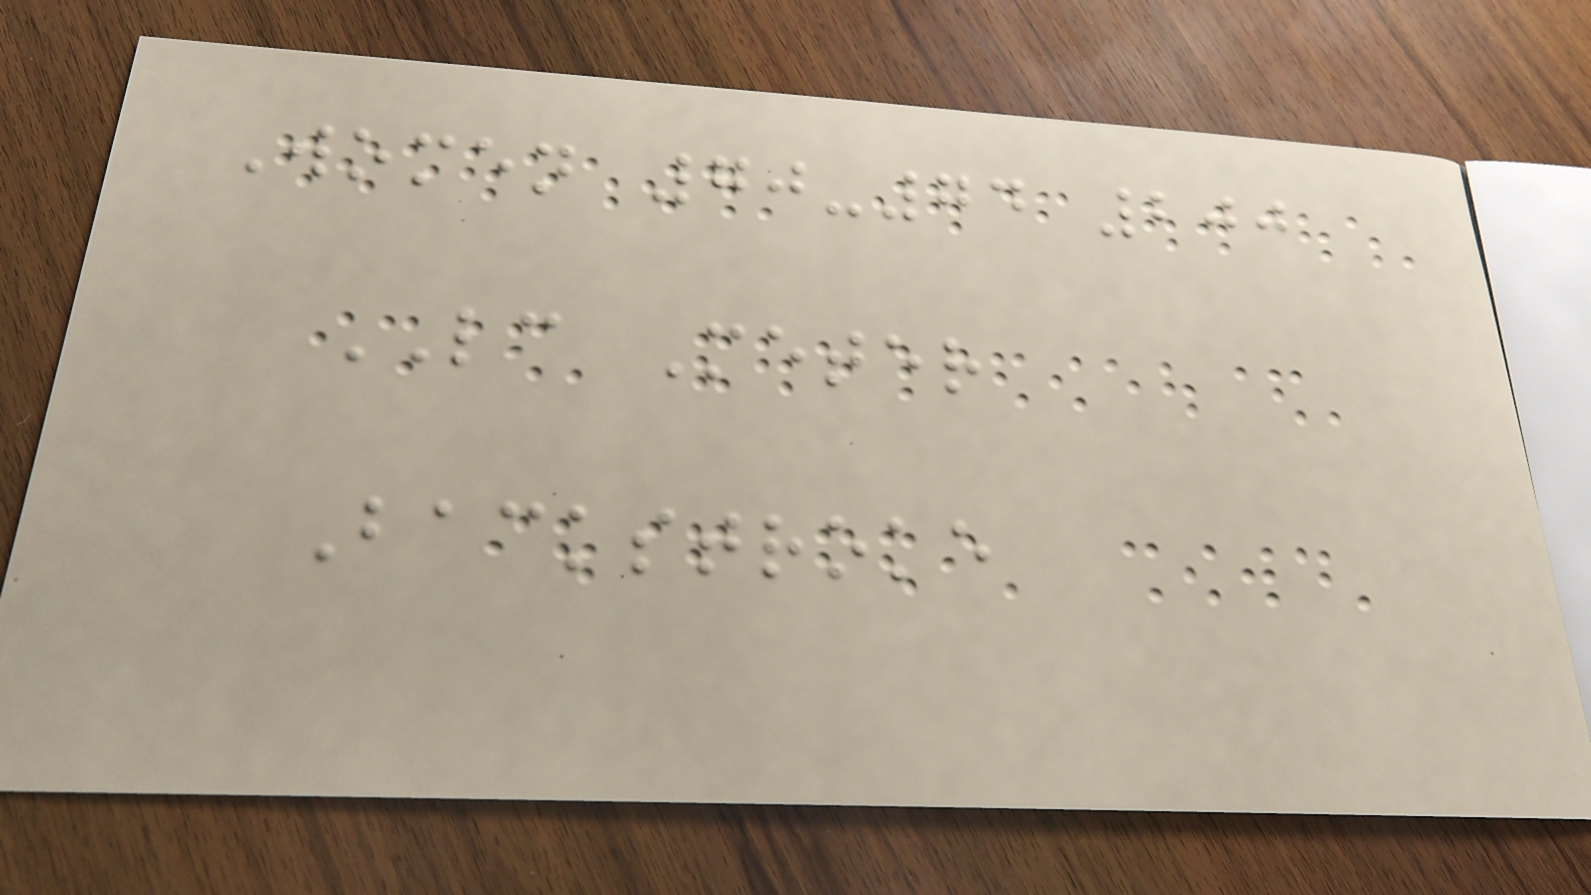Women 70-74 200
LC Meter
Backstroke
